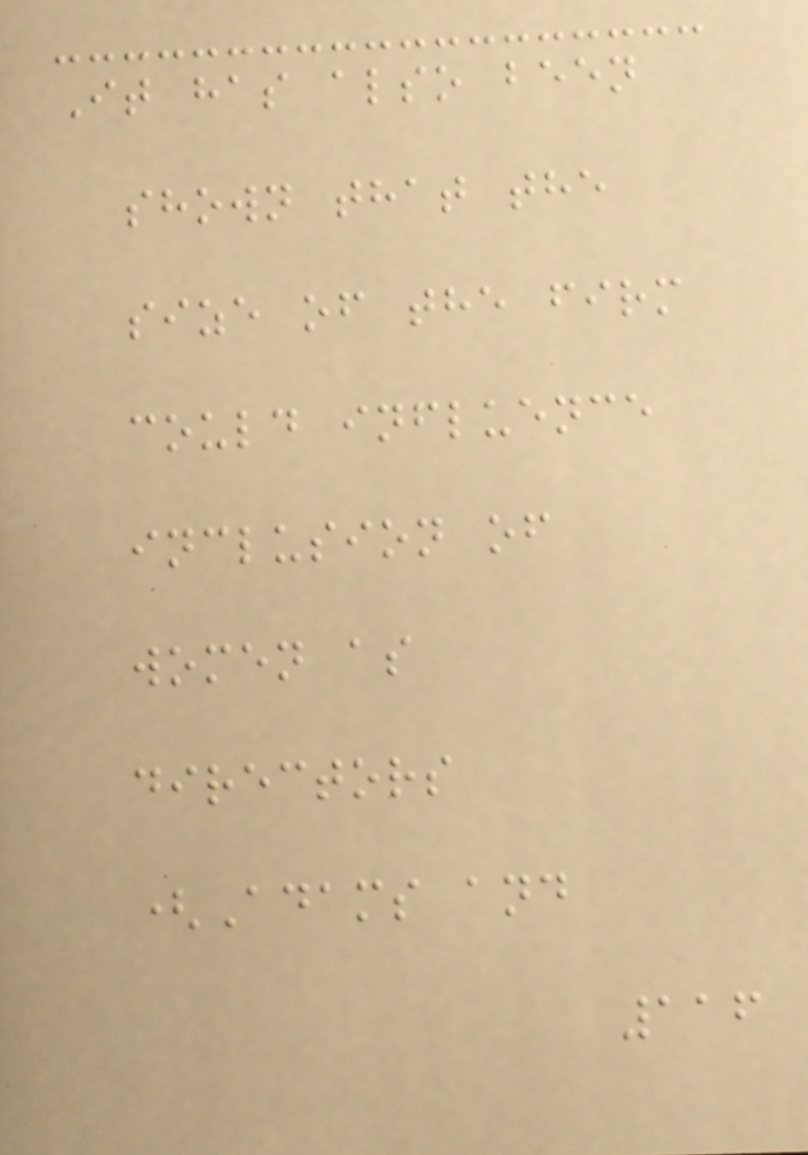It has also been
shown that the
size of the firm
could influence
inclusion of
women as
directors
(Adams and
116
